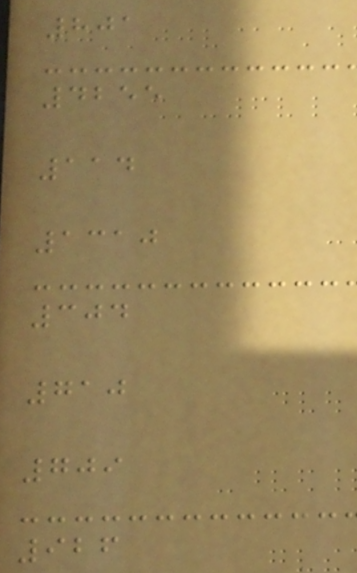801
4255
114
1310
304
710
709
926
